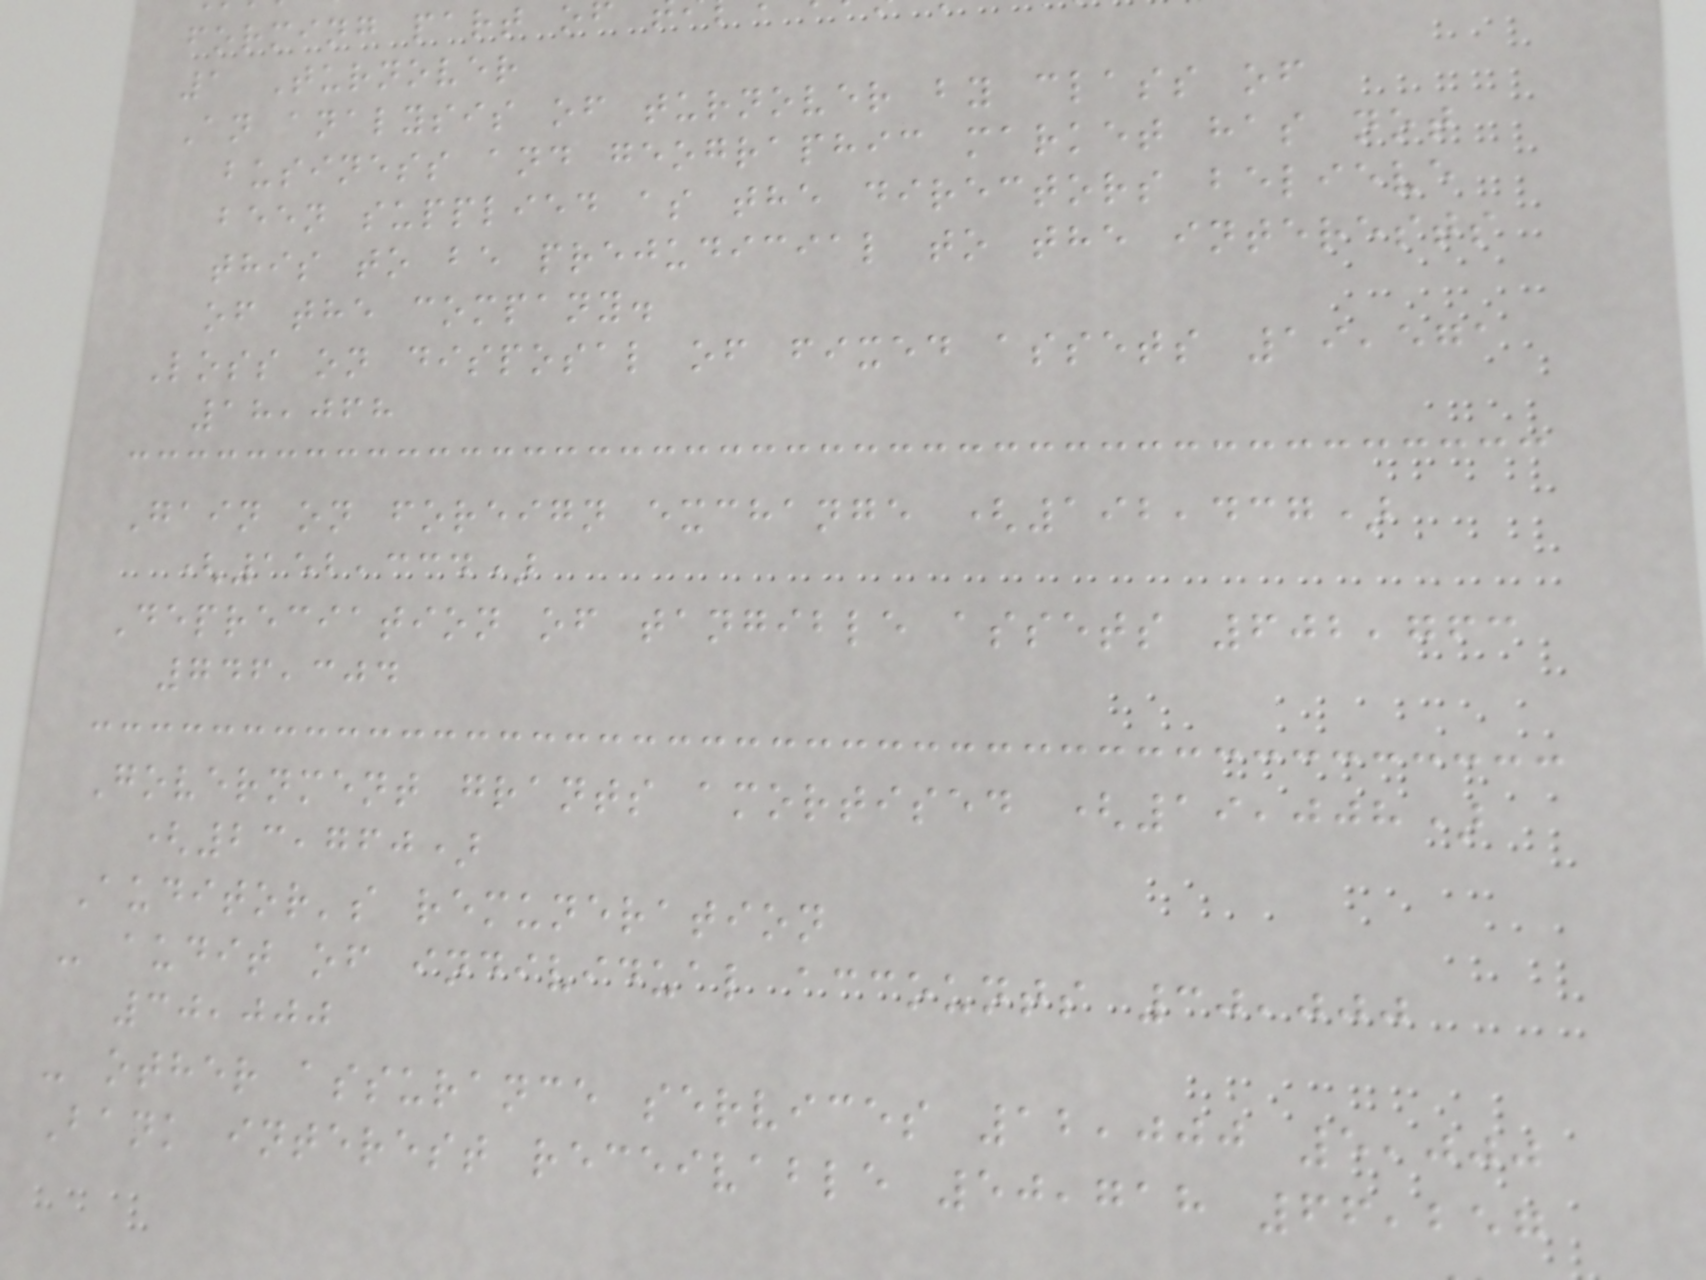forming part of
1 Turnover
An analysis of turnover by class of
business and geographic market has not
been supplied as the directors believe
this to be prejudicial to the interests
of the company.
Loss on disposal of fixed assets 19,571
18,068
Gain on foreign exchange (192,437)
(152,334)
Depreciation of tangible assets 602,763
746,304
Government grants amortised (19,008)
(23,760)
Auditor's remuneration
- audit of individual accounts 30,000
30,000
- other assurance services 12,000 5,000
Bank interest receivable 50,718 66,257
